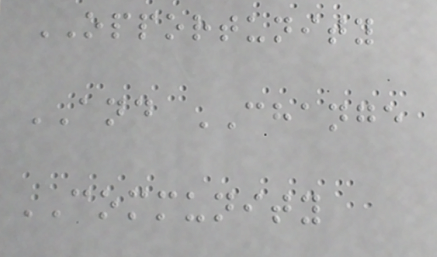OPPORTUNITY
AND CHANGE
COMMUNITY
